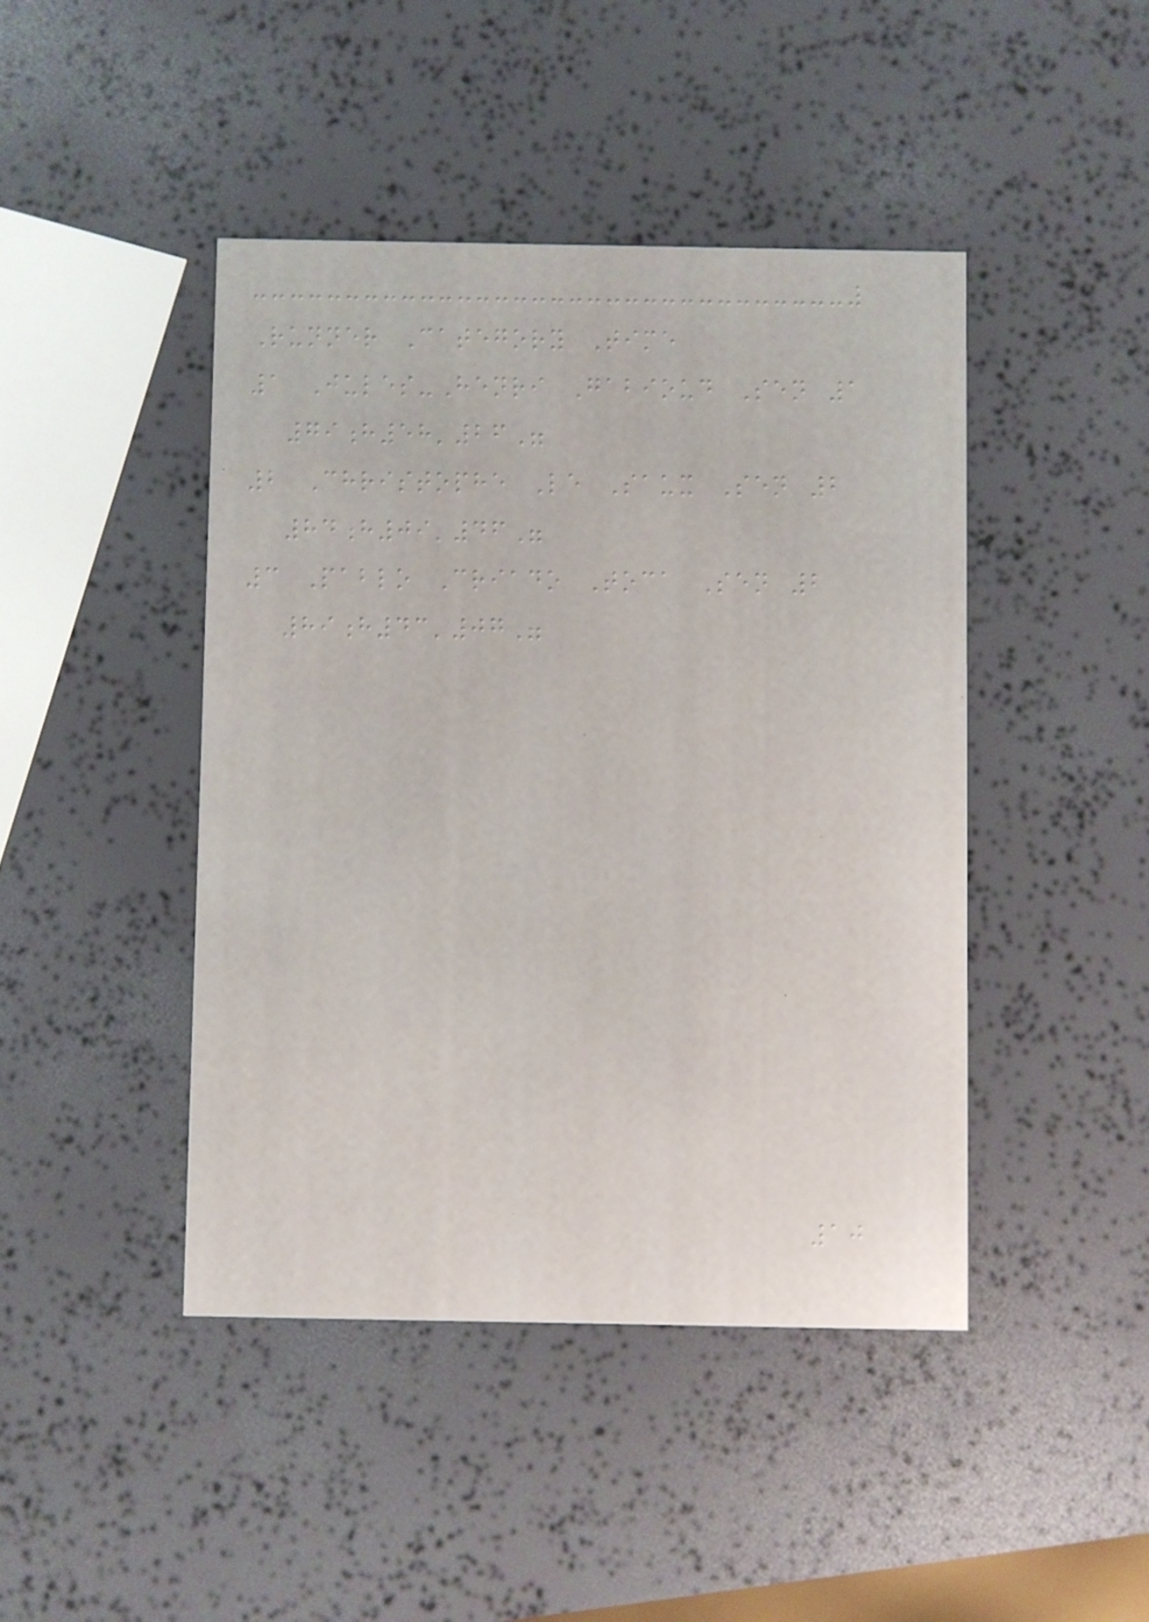Runner Category Time
1 Jules-Henri Gabioud Sen 1
79h58'26"
2 Christophe Le Saux Sen 2
84h09'46"
3 Pablo Criado Toca Sen 2
89h43'07"
10
